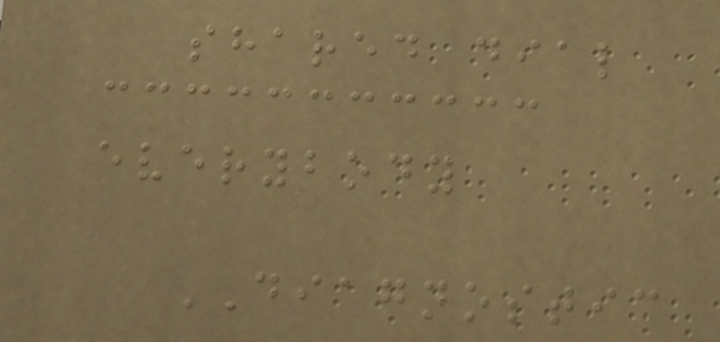shared dial
everybody
DIAGNOSTIC
